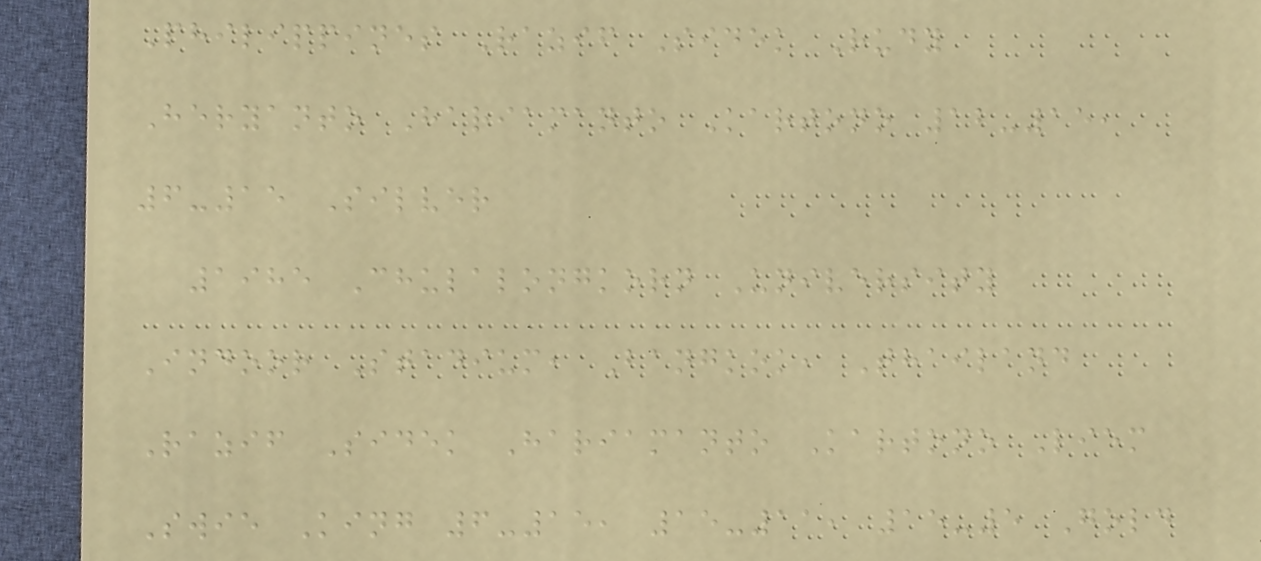Philippines Razif Sidek Rudy
Heryanto Hariamanto Kartono 12-15,
6-15 Silver
1985 Chulalongkorn University
Indoor Stadium, Bangkok, Thailand
Razif Sidek Hariamanto Kartono Liem
Swie King 6-15, 15-11, 15-5 Gold
